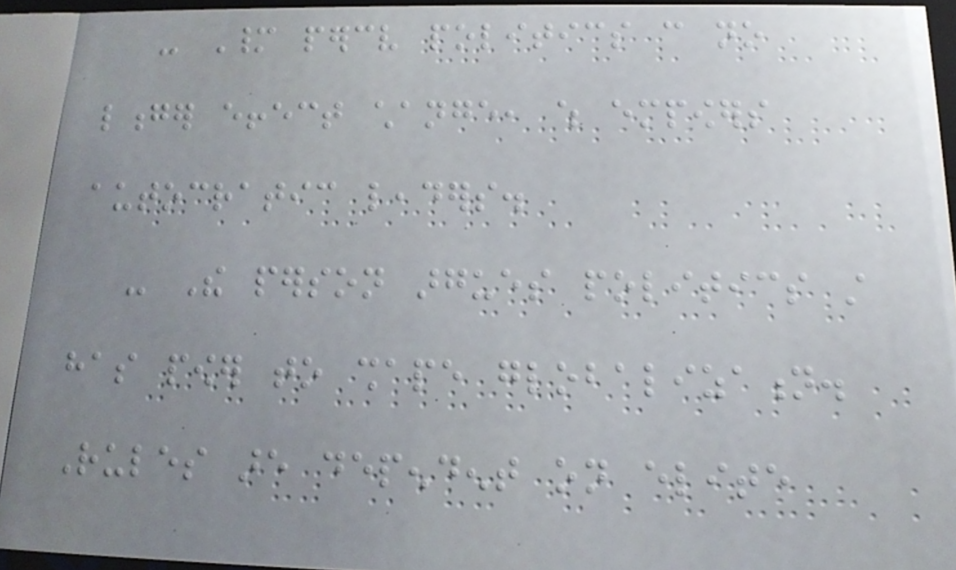- Many perceive politics can no
longer effect change, which empowers
autocratic leaders.
- The person argues politics still
has power to shape globalization.
Rules are dependent on elite
